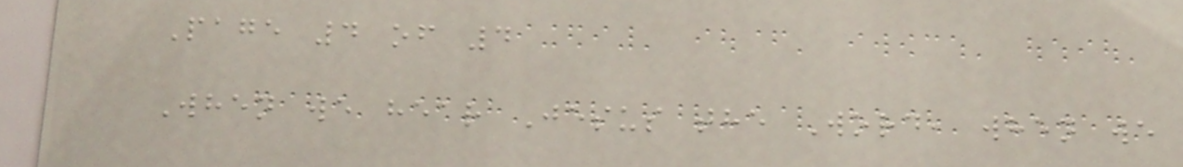Page 4 of 4
When we hear Jesus the Word, when we
